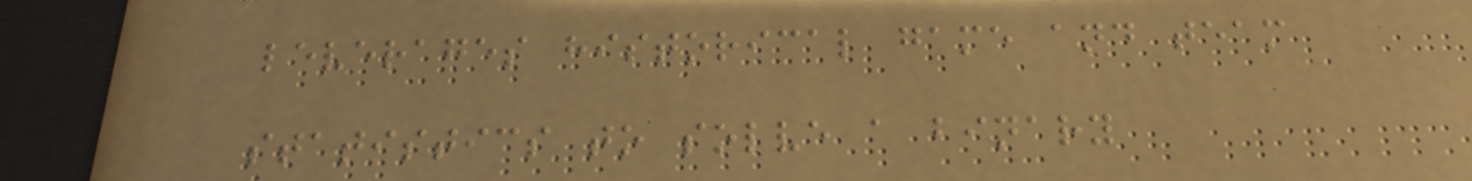leverages historical game and team
statistics to solve a binary
